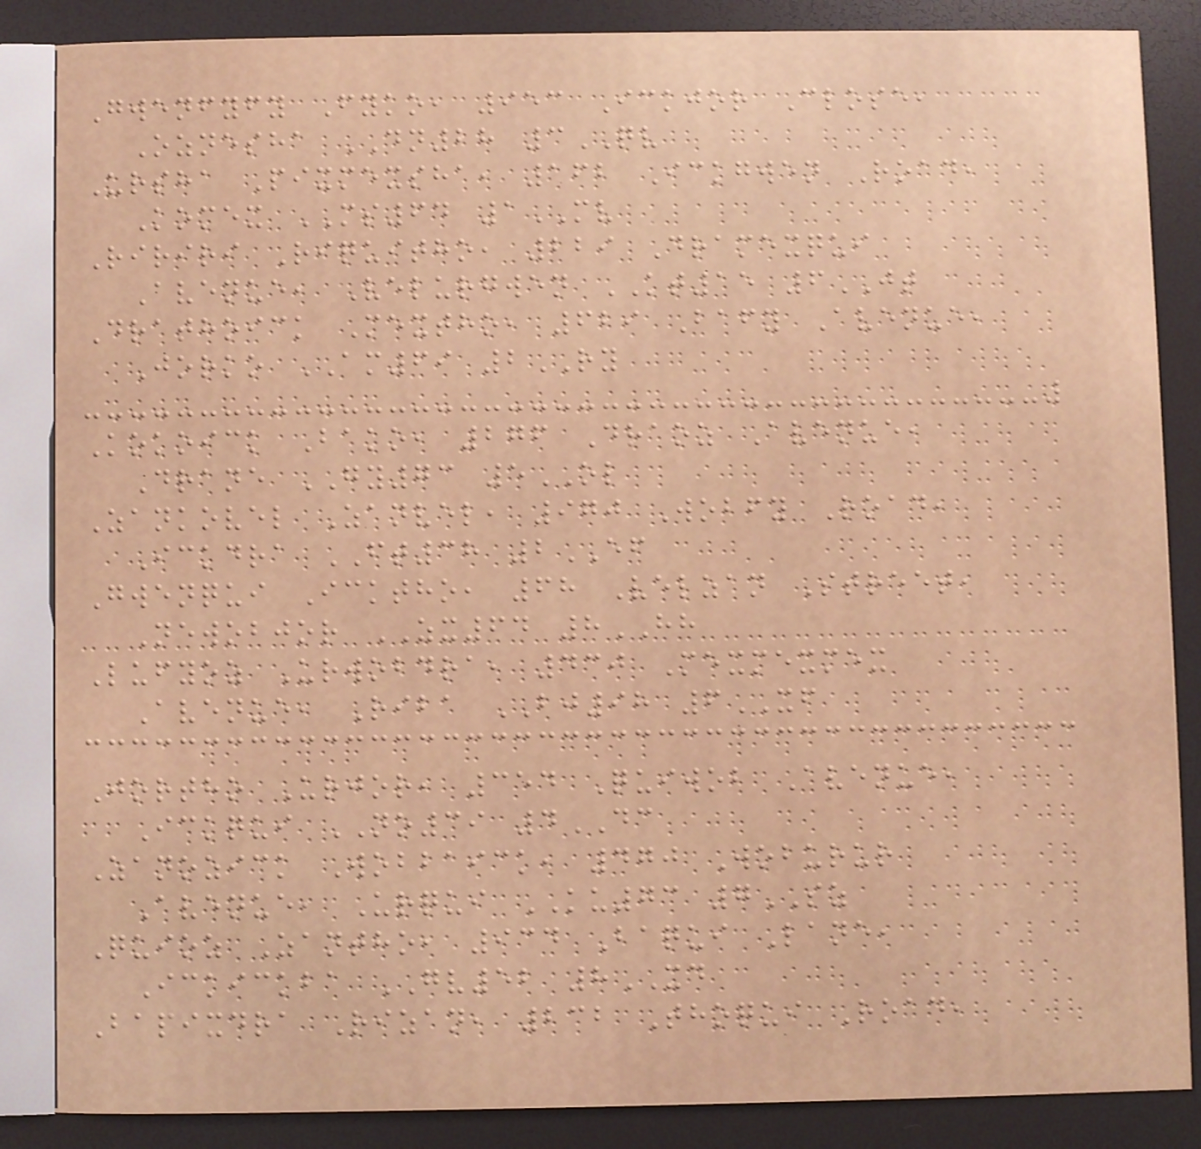Gwenfyfy Fyko, 953 Ickjor Close,
Oznesha DN28 3QV
Ursha Pixmexsha, 162 Ickgwen Road,
Komex MS64 1MV
Ririri Riquitho, 229 Dramexqui
Avenue, Velurgwen KT15 6JT
Drathoick Mextho, 629 Bafy Avenue,
Jorko AM69 2RY
Kokoick Bako, 276 Draoz Avenue,
Drane GY73 5OL
Zankovel Zanvel, 970 Wobfy Road,
Ickdra FT38 2EF
Gwenqui Icktho, 68 Velzan Street,
Newobjor ZX64 8HH
Lufyoz Urwobdra, 430 Mexmexmex
Avenue, Riba BJ98 6XF
Jortho Urjor, 354 Quiwob Avenue,
Ickqui NO39 4DC
Zanozick Wobbaick, 470 Woburur
Avenue, Urqui KU73 7SZ
Quioz Zantho, 934 Baqui Lane,
Ickickba GV52 8XD
Bapixdra Rizan, 232 Thoqui Road,
